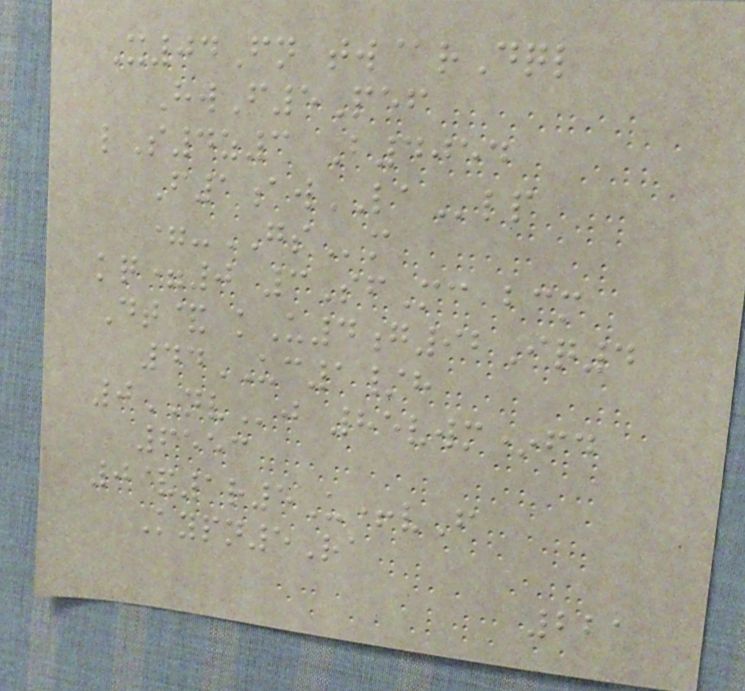X04Fn tw@rDql
HwF5Pef
lS4z3 B4054
F1awLAlp
=-GSm
kq=0 3SfMc bcm
Dt& kU4g92Iq4
44UC1/h
0NVj 85vwm*fd
6553
0&1r5U+vF
Kypn5Ra
221
